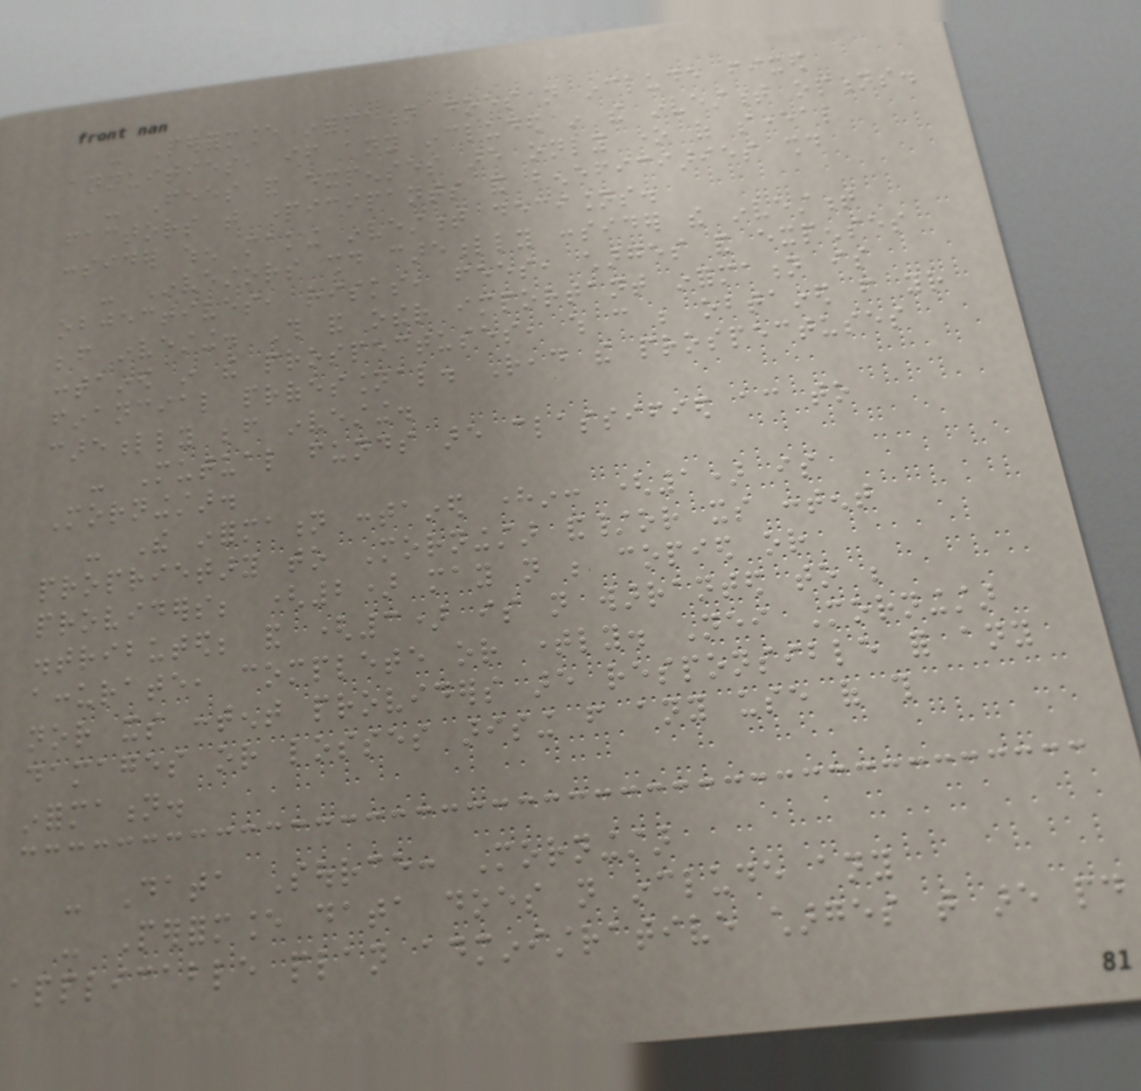- Performance information does not include fixed
annuities, if any included in the investment options.
- Fees and expenses are only one of several
factors that participants and beneficiaries should
consider when making investment decisions.
- Investors should carefully consider the investment
objectives, risks, fees, charges and expenses
before investing. This and other important information is
contained in the prospectuses, which can be obtained from your
financial professional. Read the prospectuses
carefully before investing.
- Mutual funds are classified according to
Morningstar.
- The information contained herein: (1) is
proprietary to Morningstar and/or its content
providers; (2) may not be copied or
distributed; and (3) is not warranted to be
accurate, complete or timely. Neither Morningstar
nor its content providers are responsible for any
damages or losses arising from any use of this
information.
- Data Source: Morningstar
- Performance data does not include any
applicable plan administrative charges that are paid
